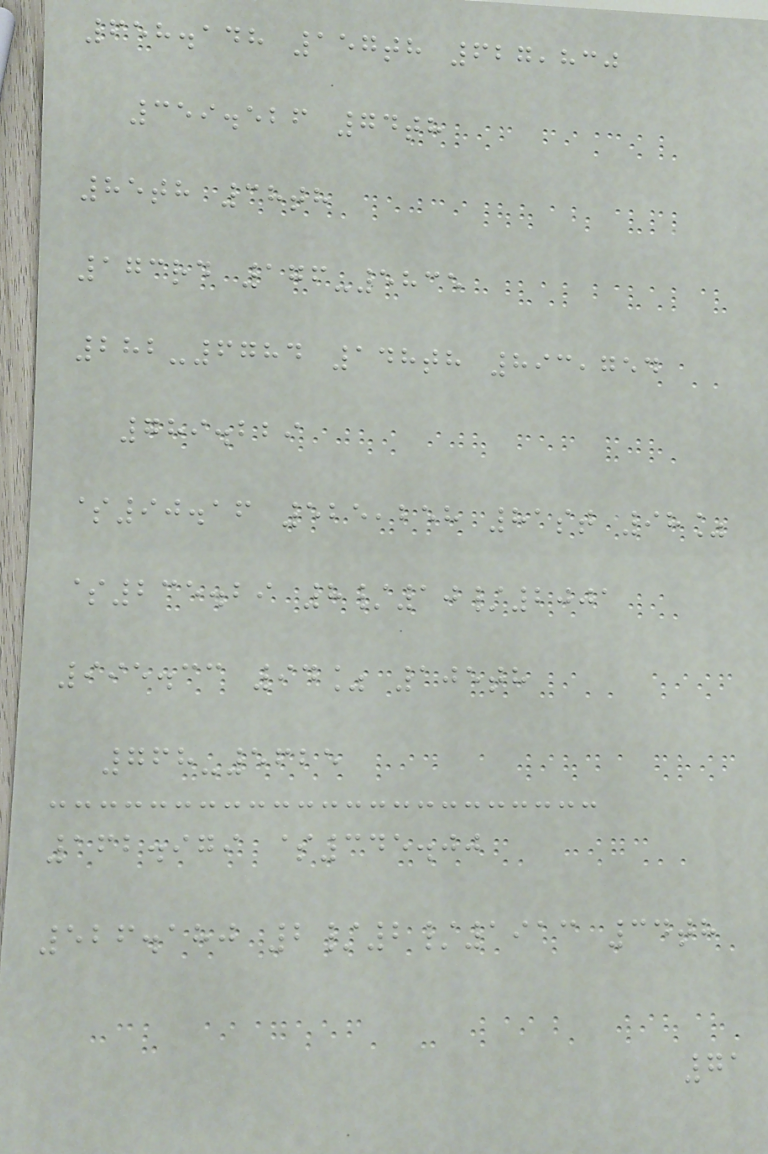658.148 157th 627,830
359.526 74th
85th 38th
173rd 176-5835
282-6784 148th 893,754
789.229
$90.16 525,258 81st 98%
$235.29 8/10/2001
995.33 94% 105th
768-5625
162.979 $345.00
526.180 2/2/1913 34th
71
